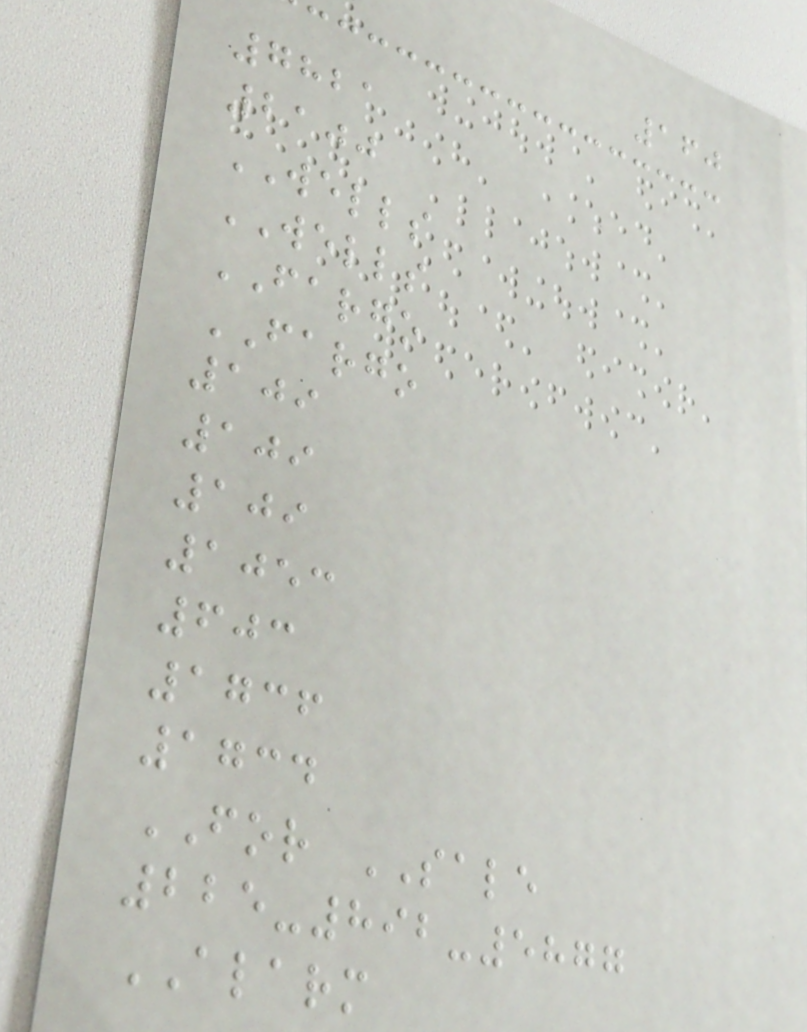160
7821
2100
WELLS
WELLS
FARGO
FARGO
109
109
109
1053
603
1736
1734
FOR SALE
225-892-5877
ALARM
